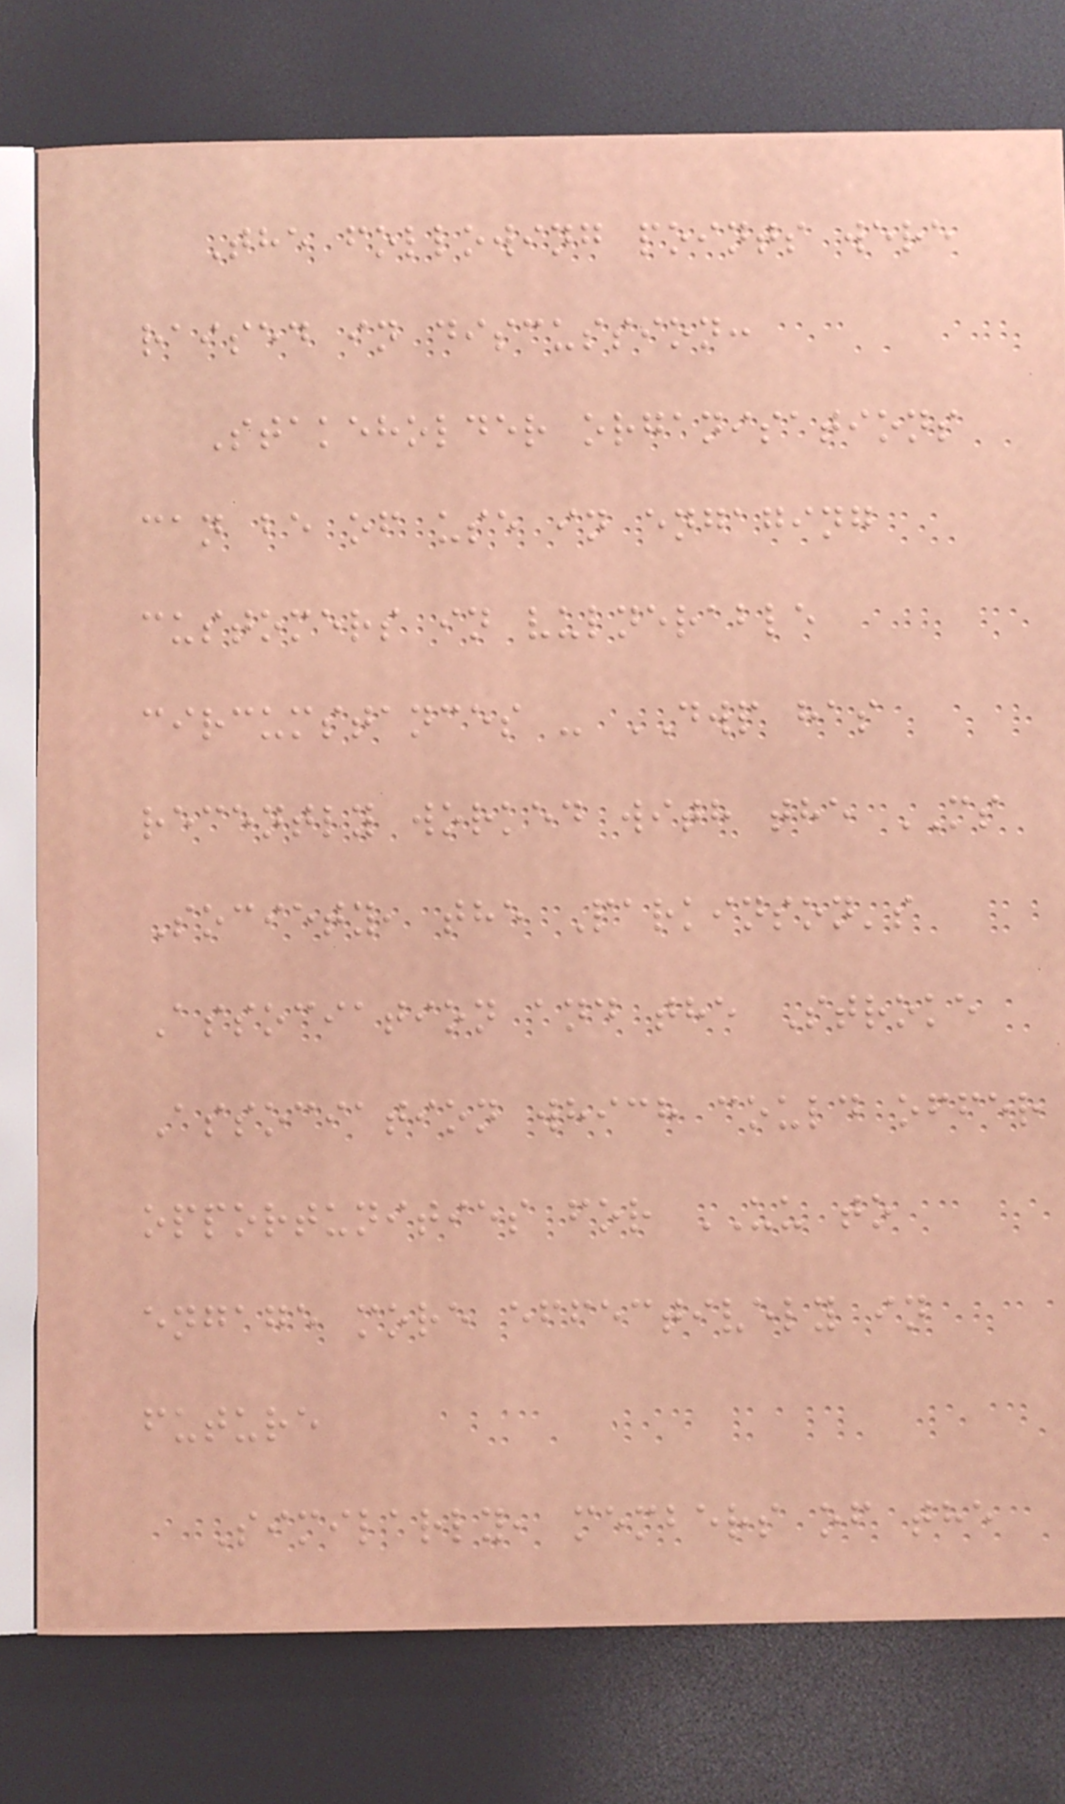The following points were
raised in discussion:
Stakeholder organisations
can be of use in engaging
customers in vulnerable
circumstances - DWP has
recently worked with the MS
Society, the Parkinson's
Association and the Stroke
Association which could offer
opportunities for UU to
engage more effectively in
future
Similarly, members of the
